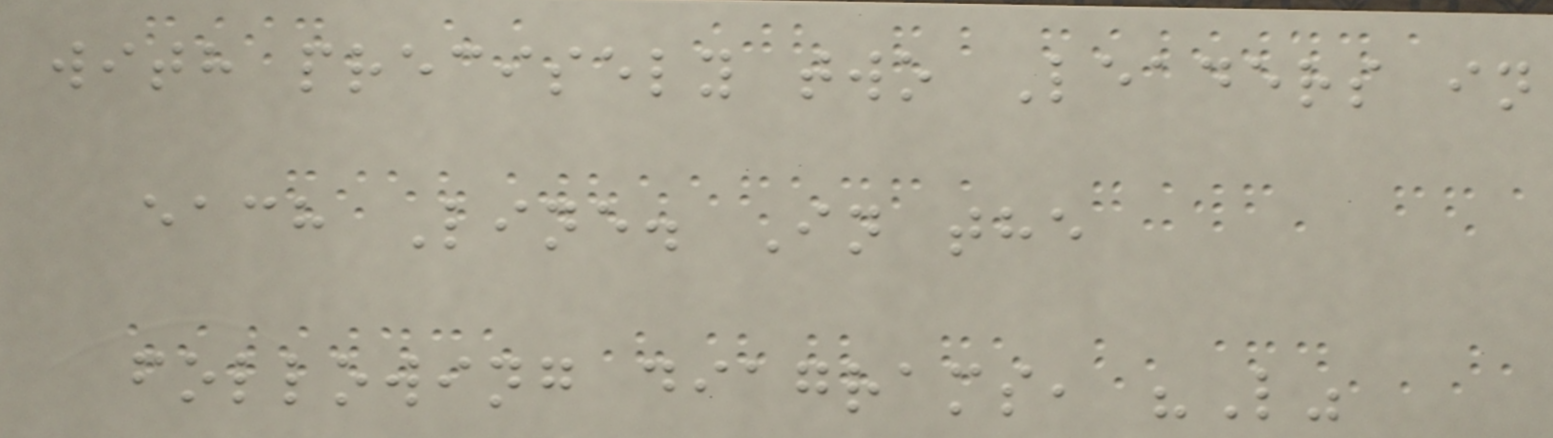with precisely two Leaders in
each Line. In the
following diagrams, "L"
